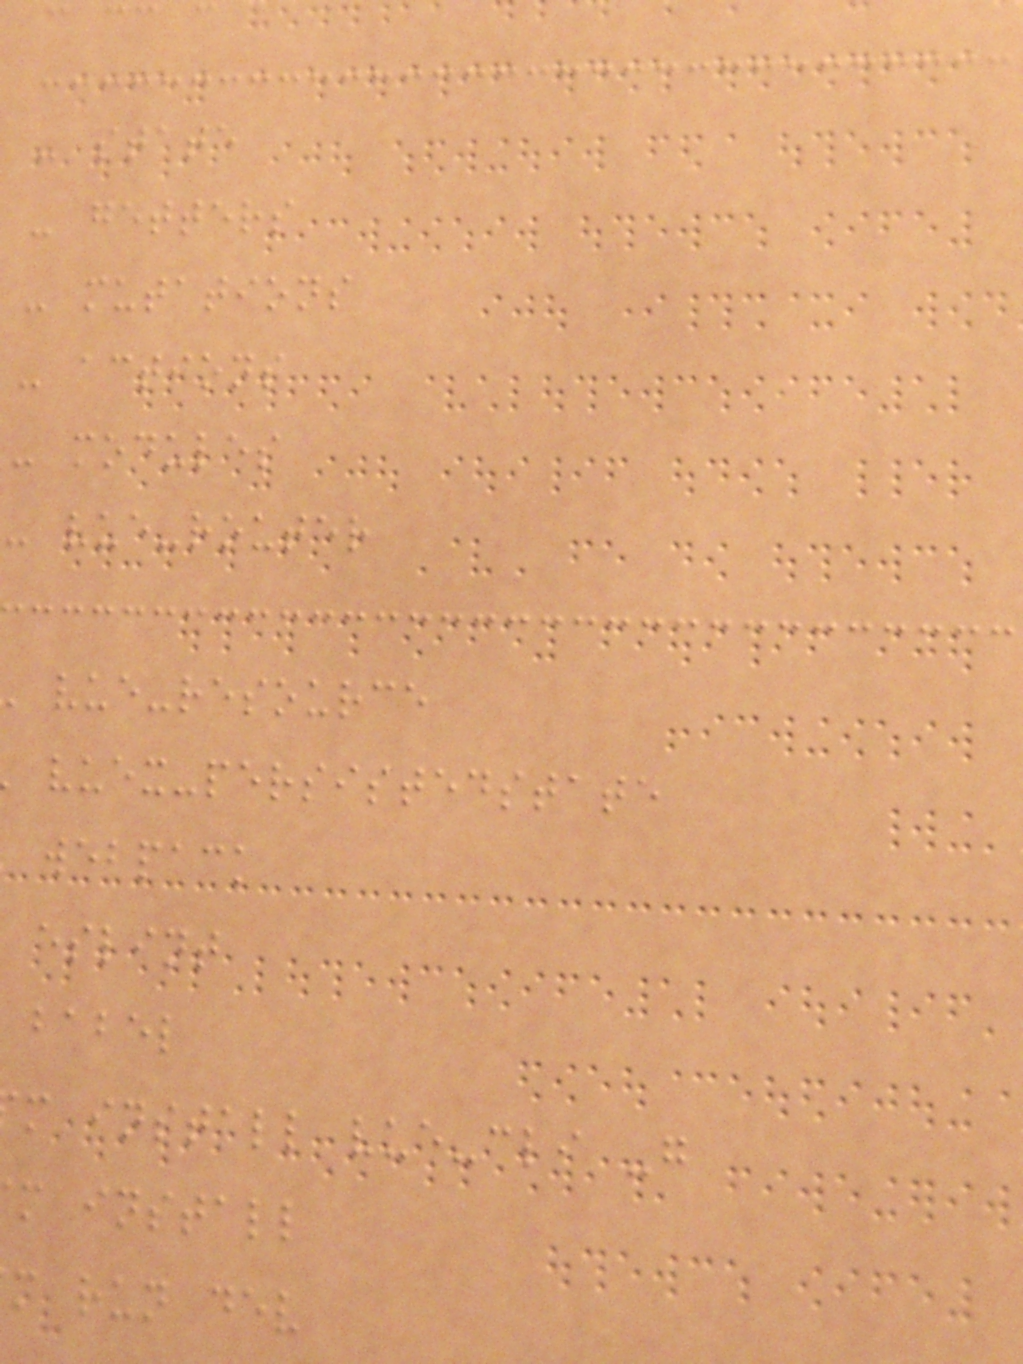- state
- getters
- mutations
- actions
- modules
- vue-router
vue-resource
vuex-persistedstate
webpack
eslint
babel
m install vue-cli -g
m install
m run dev
